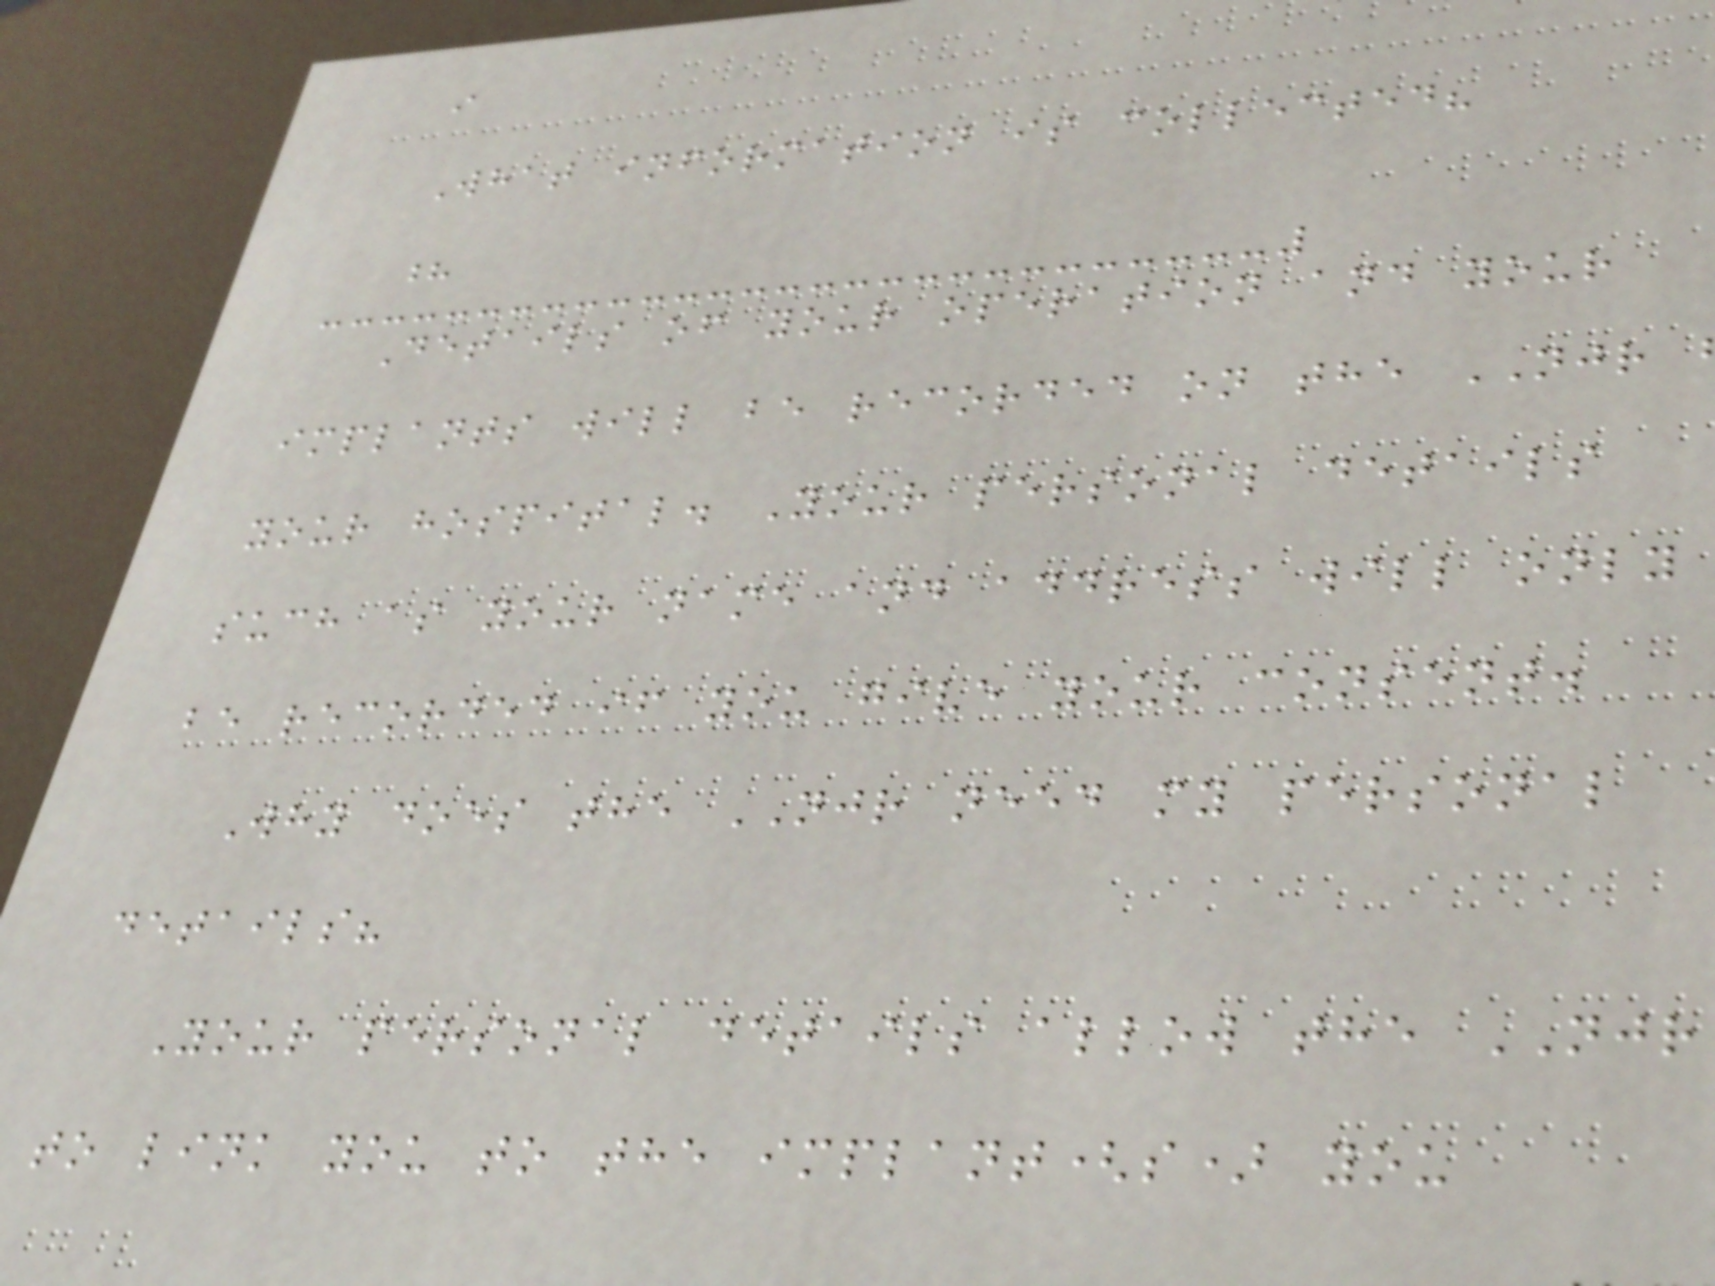i
What information is collected?
?
Details of your operation and your
implants will be recorded on the NJR
your hospital. Your personal details
such as your name and address will only
be recorded if you give your consent.
Why does the NJR need my personal
details?
Your personal details allow the NJR
to link you to the implant(s) you
